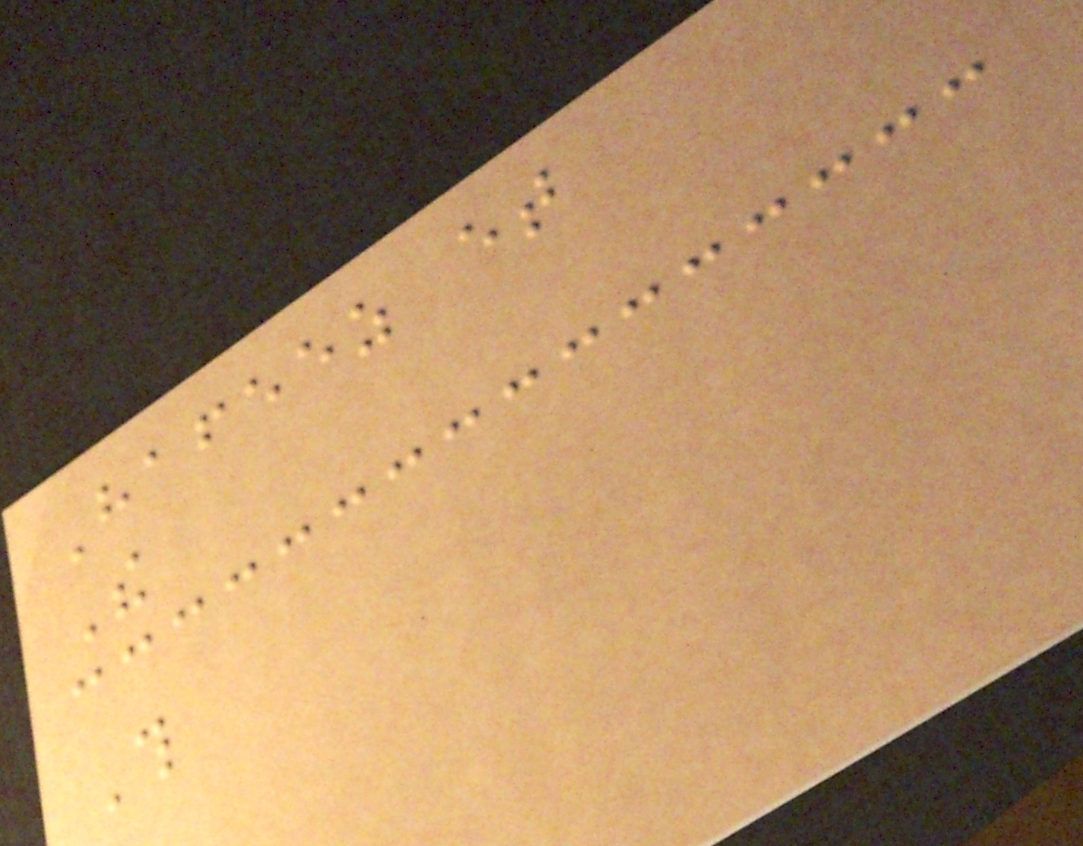Hafeez et
The
This
